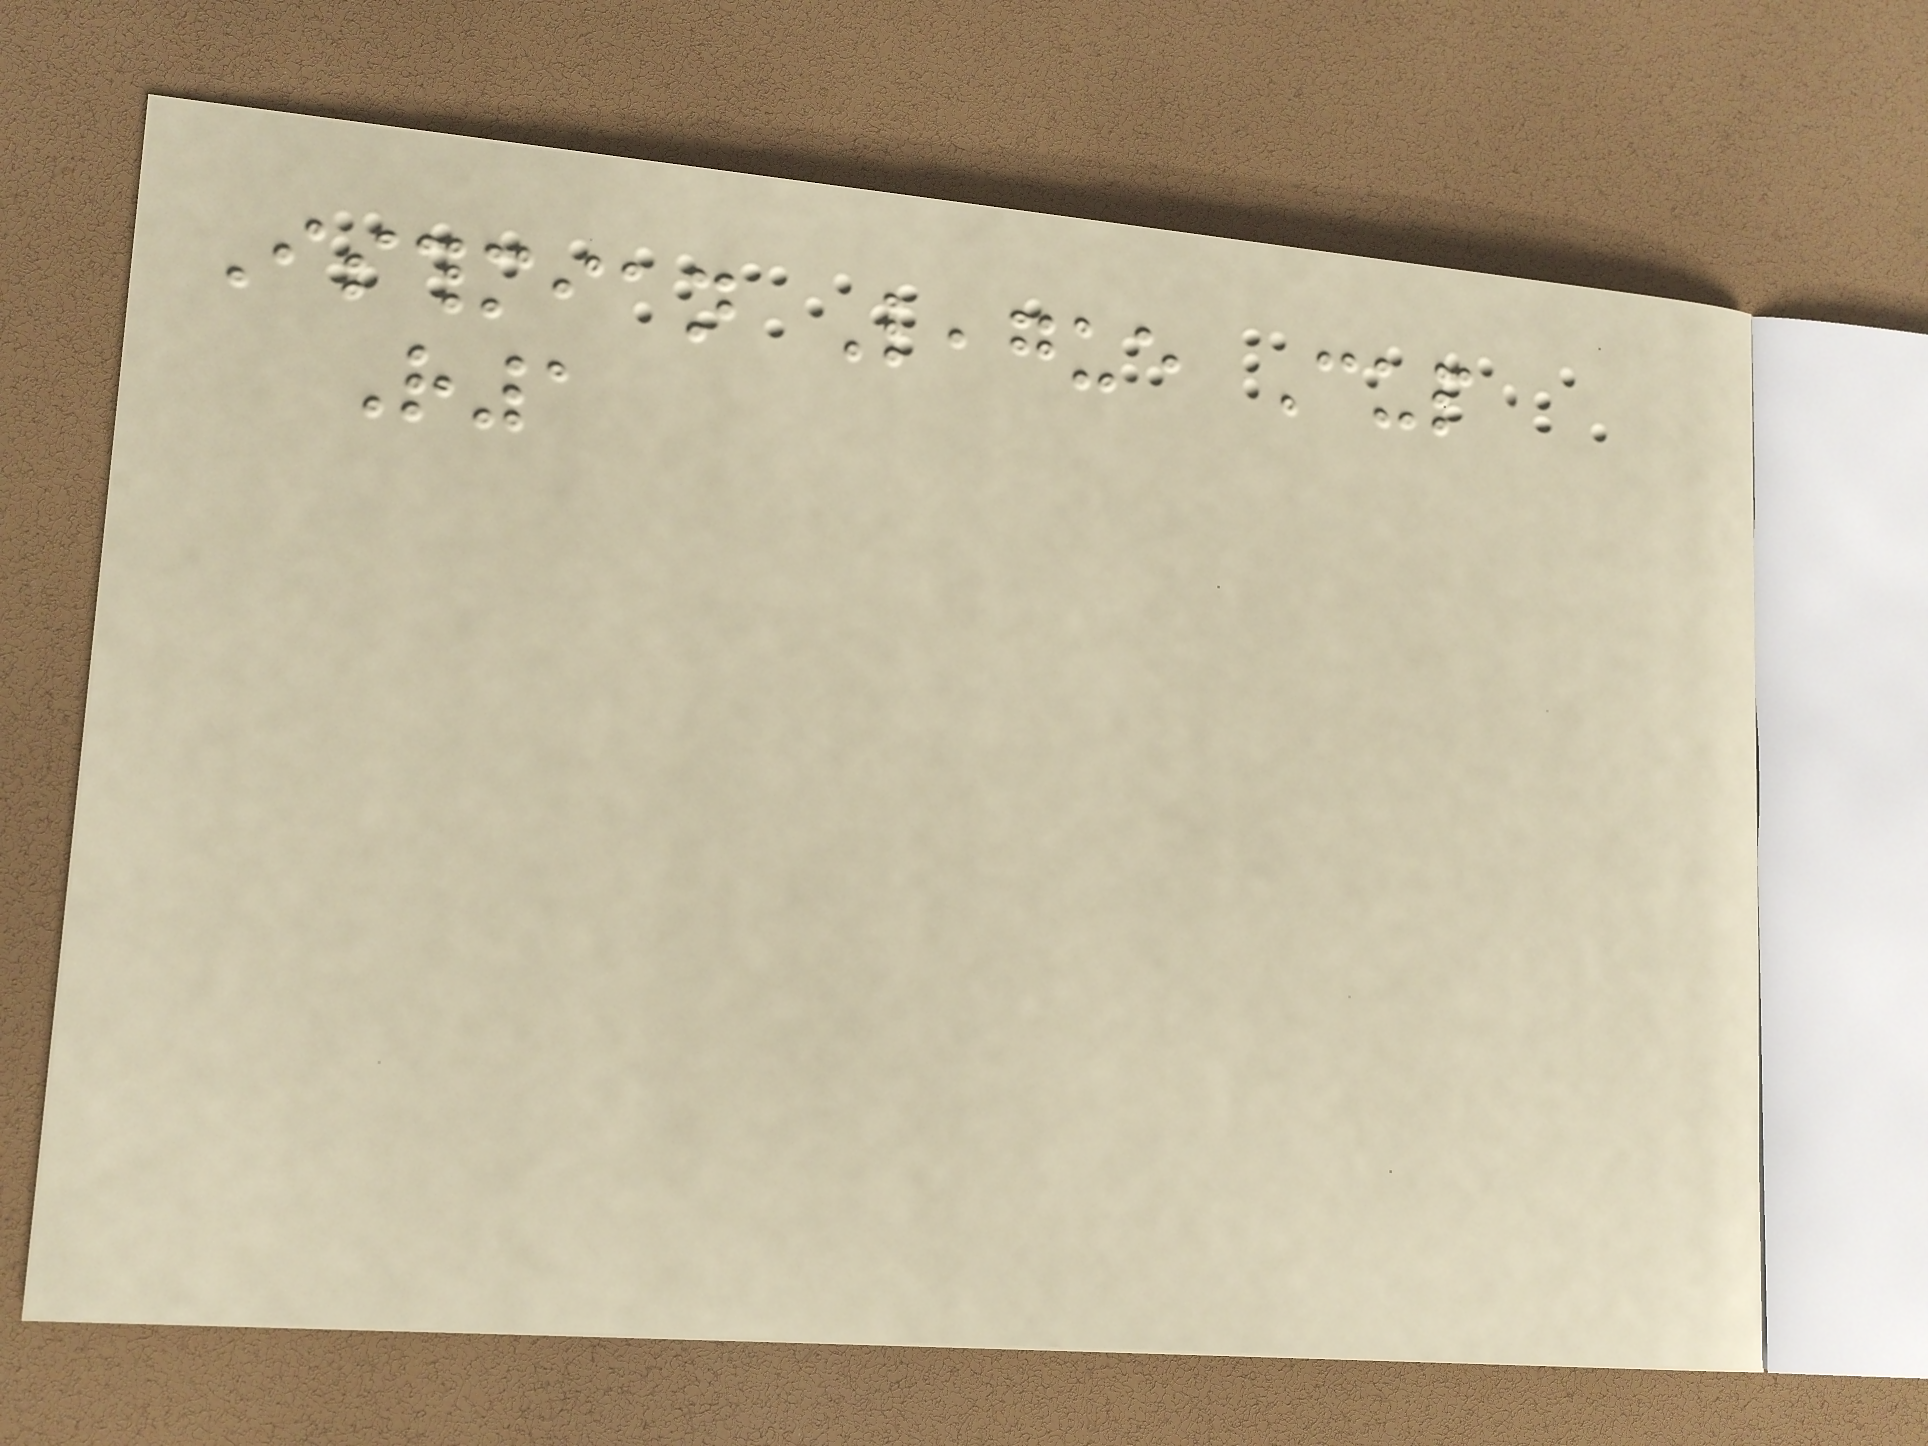Isthmian League Cup
R1
